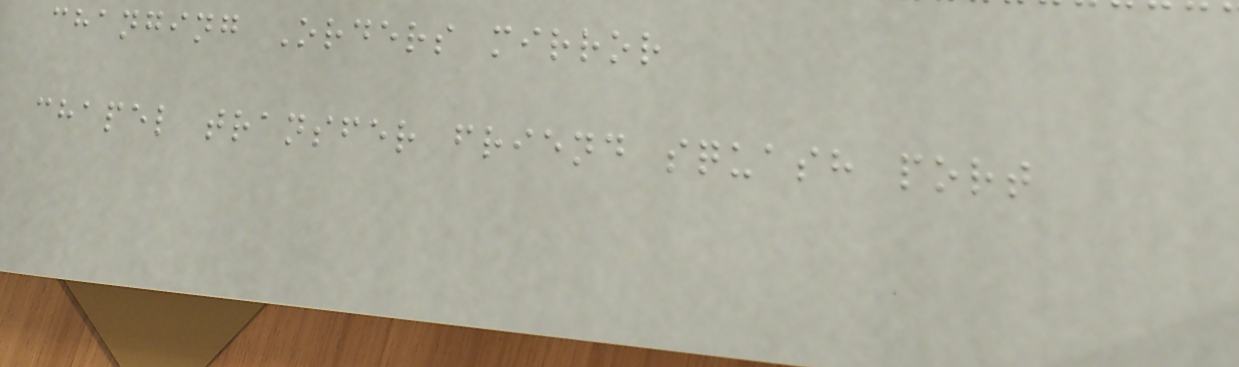changing Orders mirror
chapel transfer friend squash port
